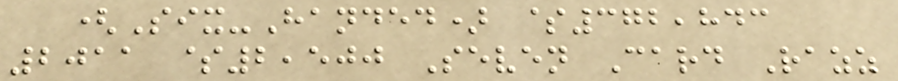(Six-Handed) $372,843
2011 $2,500 Seven Card Razz
